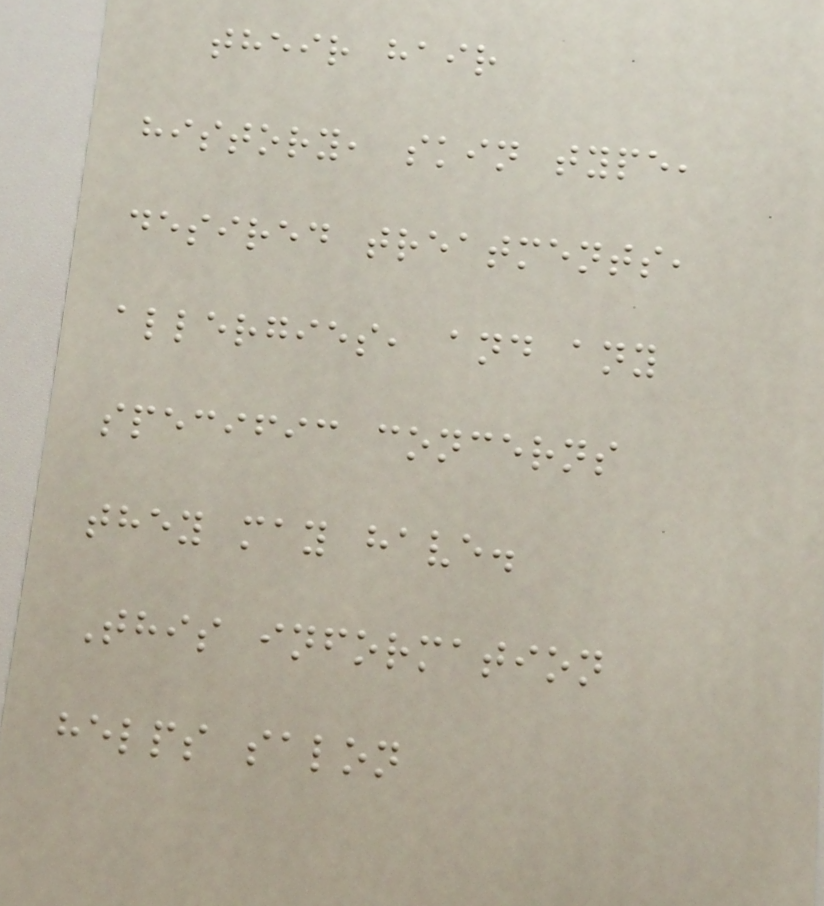their hair
history, skin type,
desired treatments,
allergies, and any
specific concerns
they may have.
This information
helps salon
